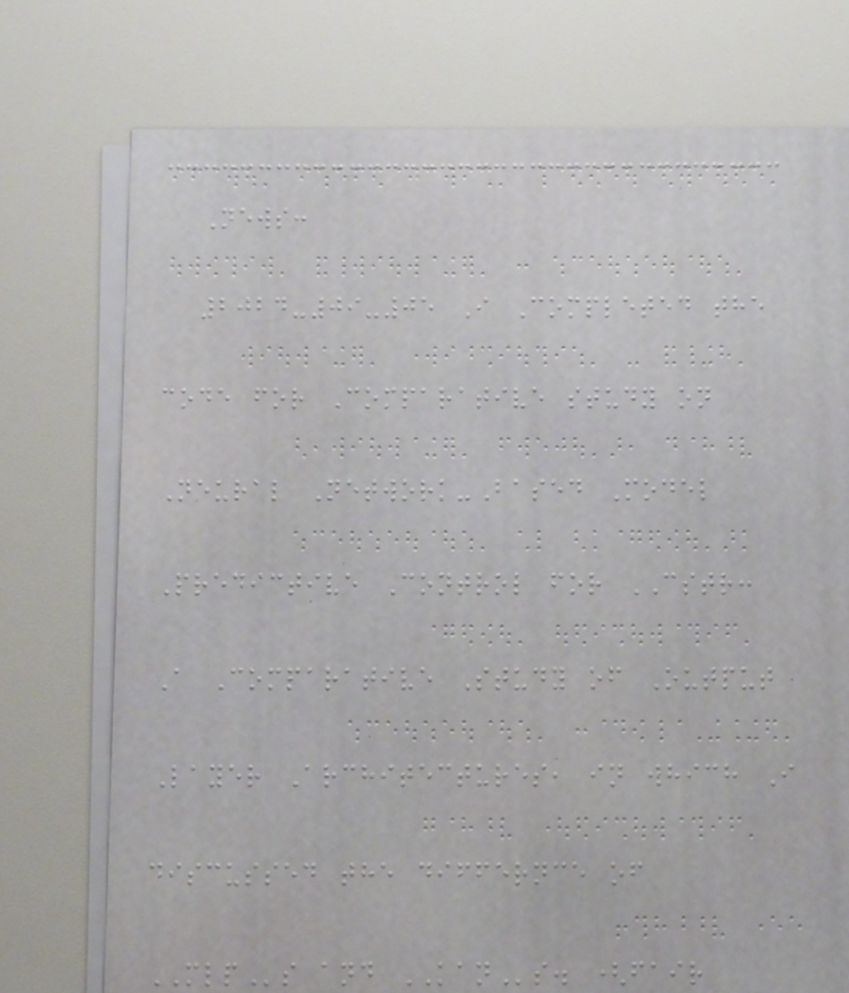News:
2024-09-05 I Completed the
code for Comparative study on
Neural Network-Based Model
Predictive Control for CSTR:
A Comparative Study of Output
Layer Architectures, in which I
discussed the differnce of
MLPs and KANs. (fair
